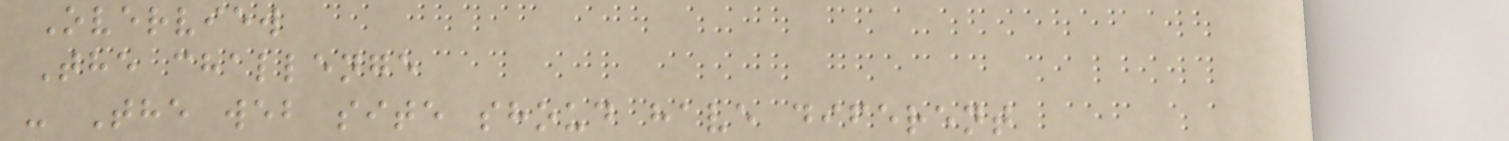Overview
The challenge
- The web site shoud have diferent
